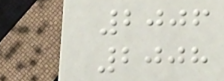2006
2008
